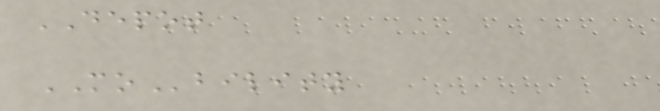DEPOT
MObility
